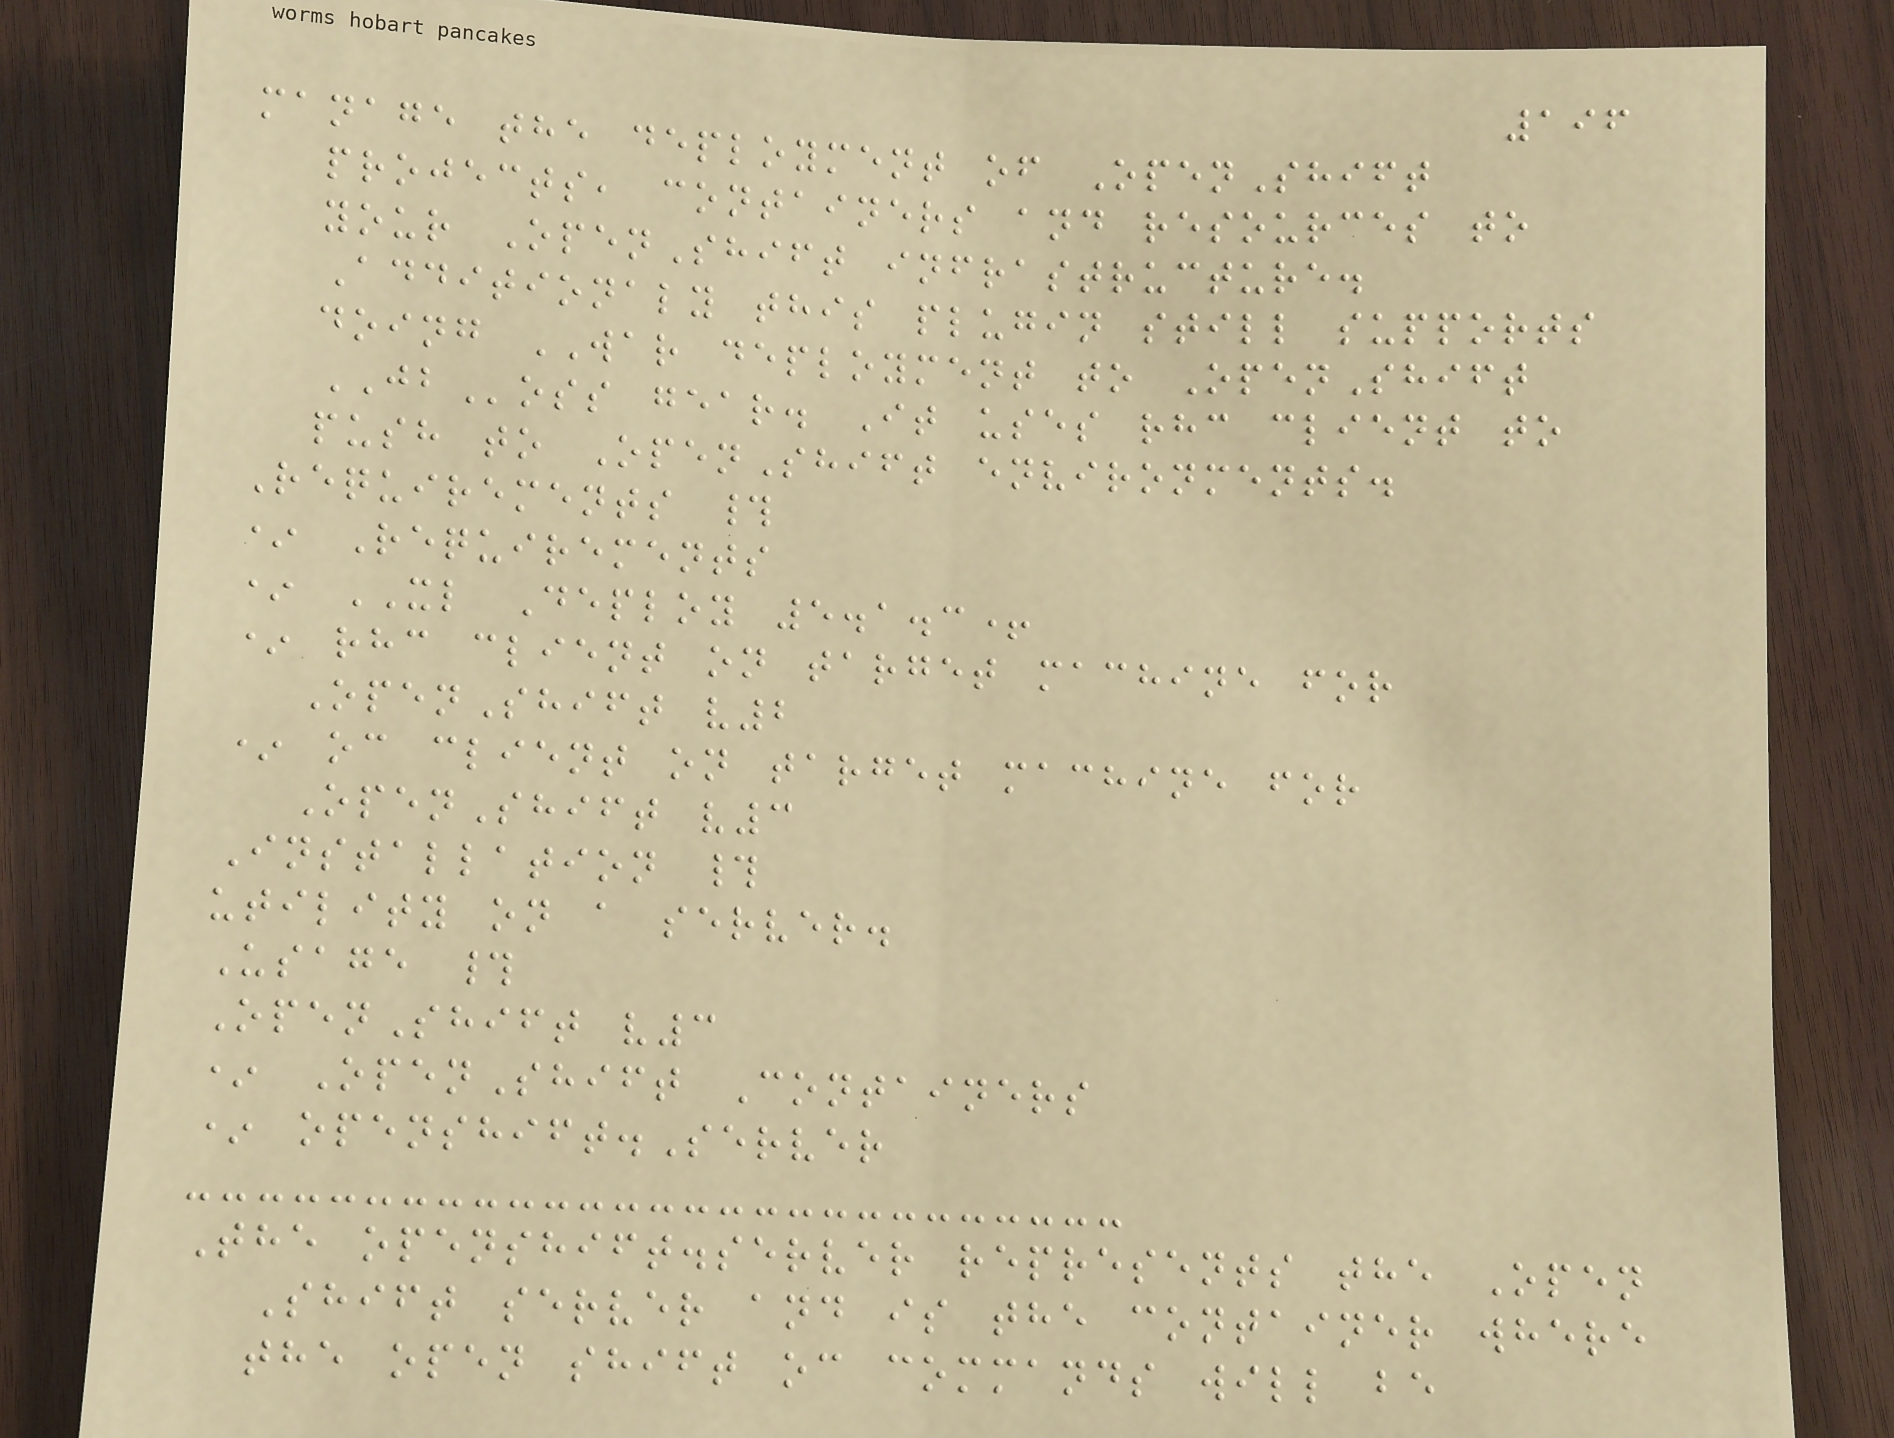196
manage the deployment of OpenShift
projects, containers and resources to
your OpenShift infrastructure.
Additionaly this plugin still supports
doing WAR deployment to OpenShift
JBoss gear. It uses rhc client to
push to OpenShift environments.
Requirements #
* Requirements
* XL Deploy 5.1.3+
* rhc client on target machine for
OpenShift v2
* oc client on target machine for
OpenShift v3
Installation #
utility on a server.
Usage #
OpenShift v3
* OpenShift Containers
* openshift.Server
The openshift.server represents the Open
Shift server and is the container where
the open shift oc commands will be
